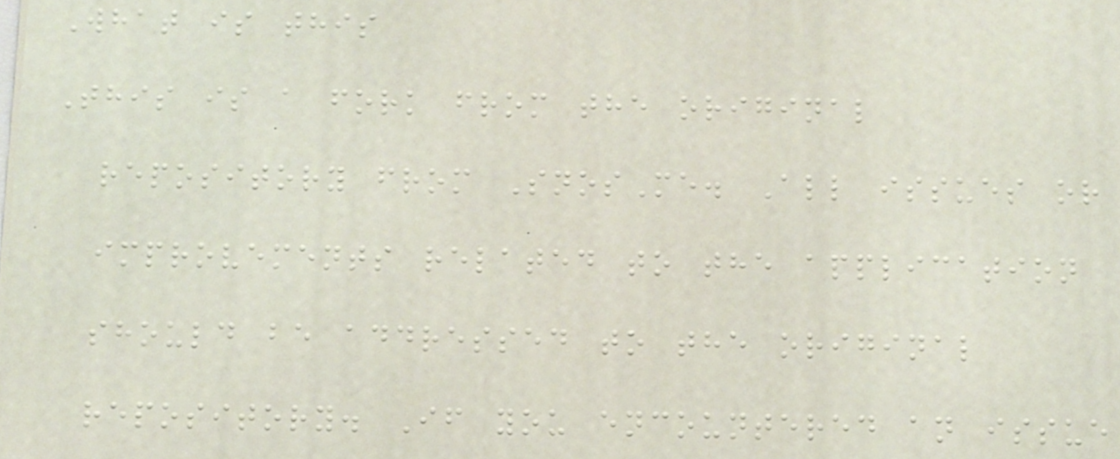What is this
This is a fork from the original
repository from SnosMe. All issues or
improvements related to the application
should be addressed to the original
repository. If you encountered an issue
